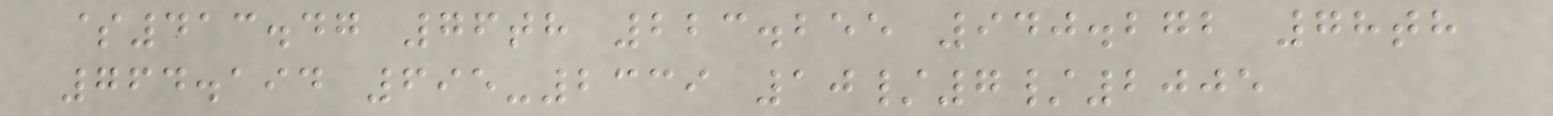$413.47 76th 223.255 940.272 78th
764.194 695-2339 10/7/2005
